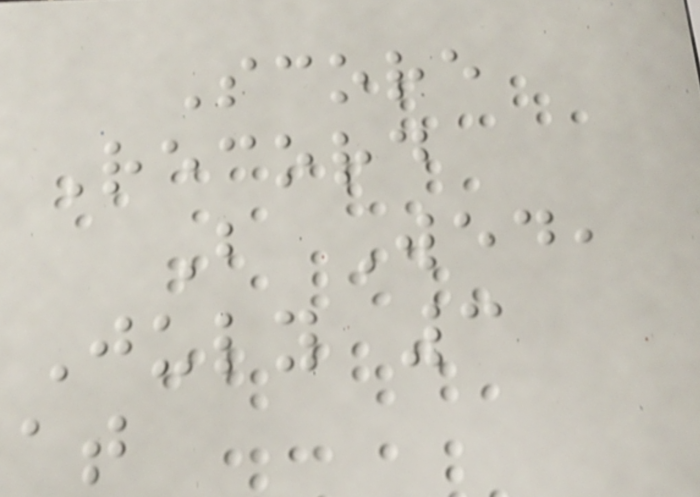Score
Record
B Wed,
July 3
at
